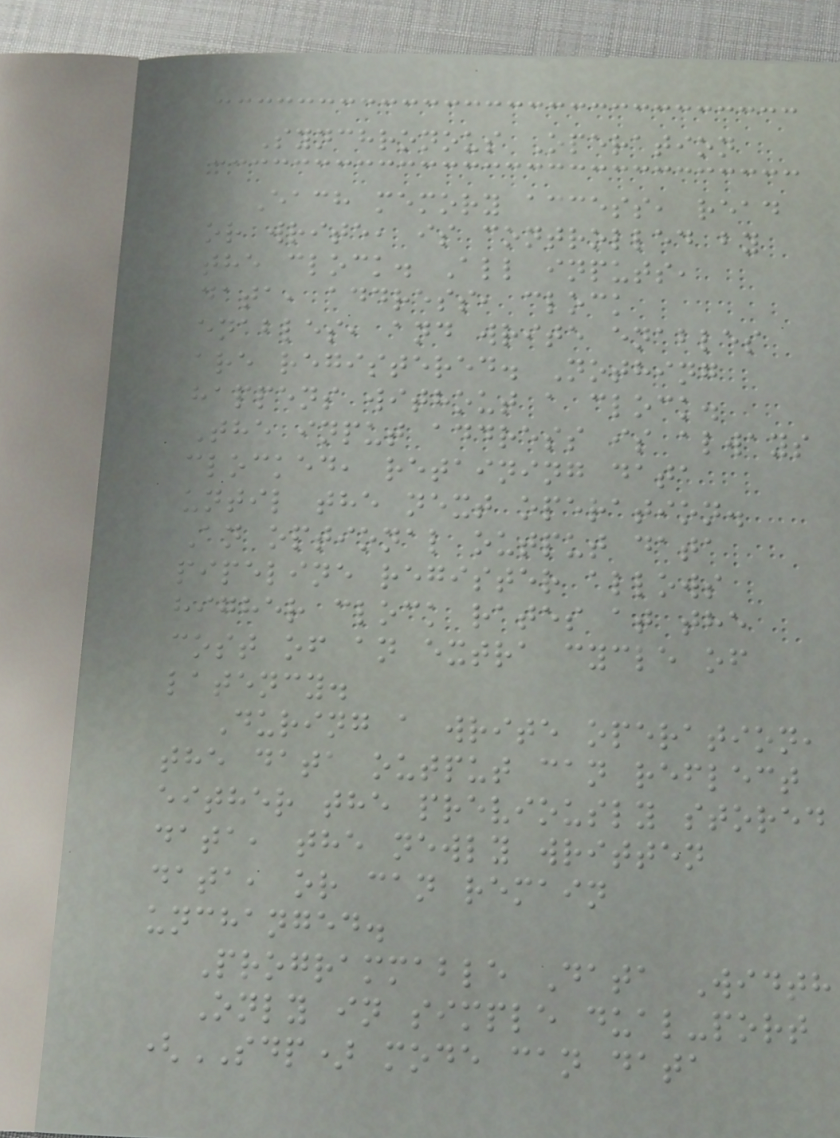Synchronous Operation
Each memory access, read
or write, is controlled by
the clock. All inputs,
data, address, clock
enables, and write enables
are registered. Nothing
happens without a clock.
The input address is always
clocked, retaining data
until the next operation.
An optional output data
pipeline register allows
higher clock rates at the
cost of an extra cycle of
latency.
During a write operation,
the data output can reflect
either the previously stored
data, the newly written
data, or can remain
unchanged.
Programmable Data Width
Only in simple dual-port
(SDP) mode can data
